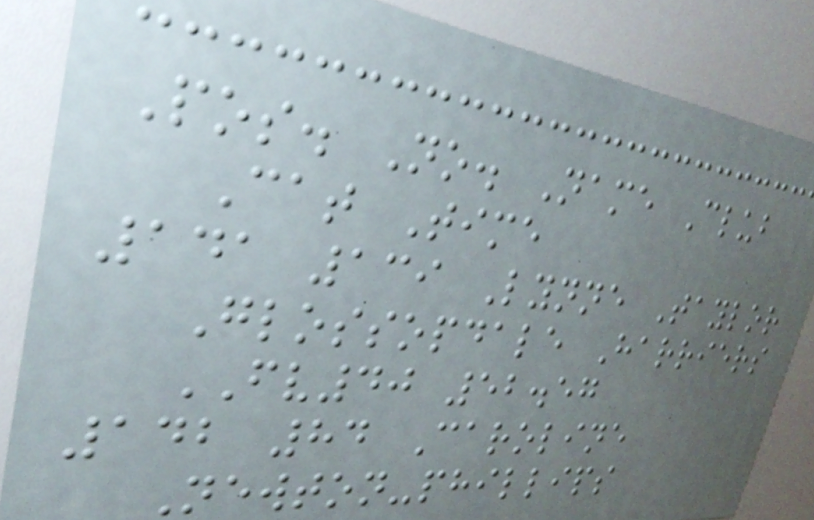Pos. No. Name Club
Cat Time
141 139 Lynne Taylor
Glossopdale Harriers
FV40 52.57
142 84 Caroline
Newton-phillips
